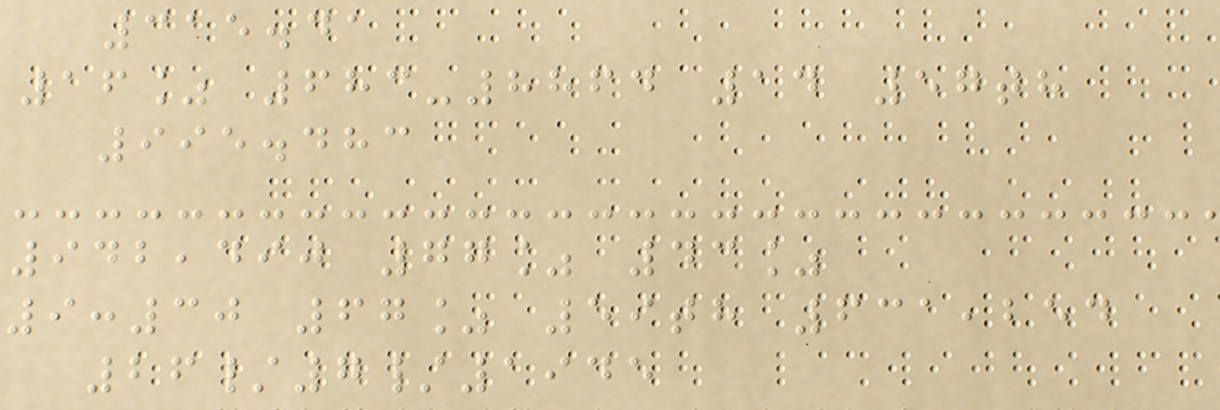315.41
16% 683-8864 14 57th
995.483
942,490 77% 43%
9:30 67% 59th 631,254
26/7/1945
